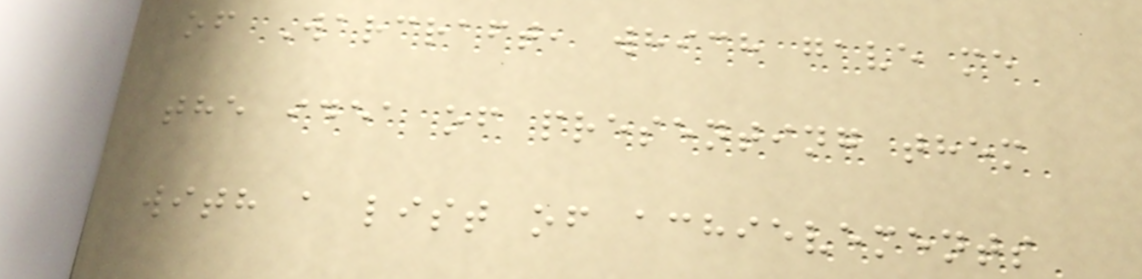of Warcraft, which gave me
the idea of presenting them
with a list of achievements
